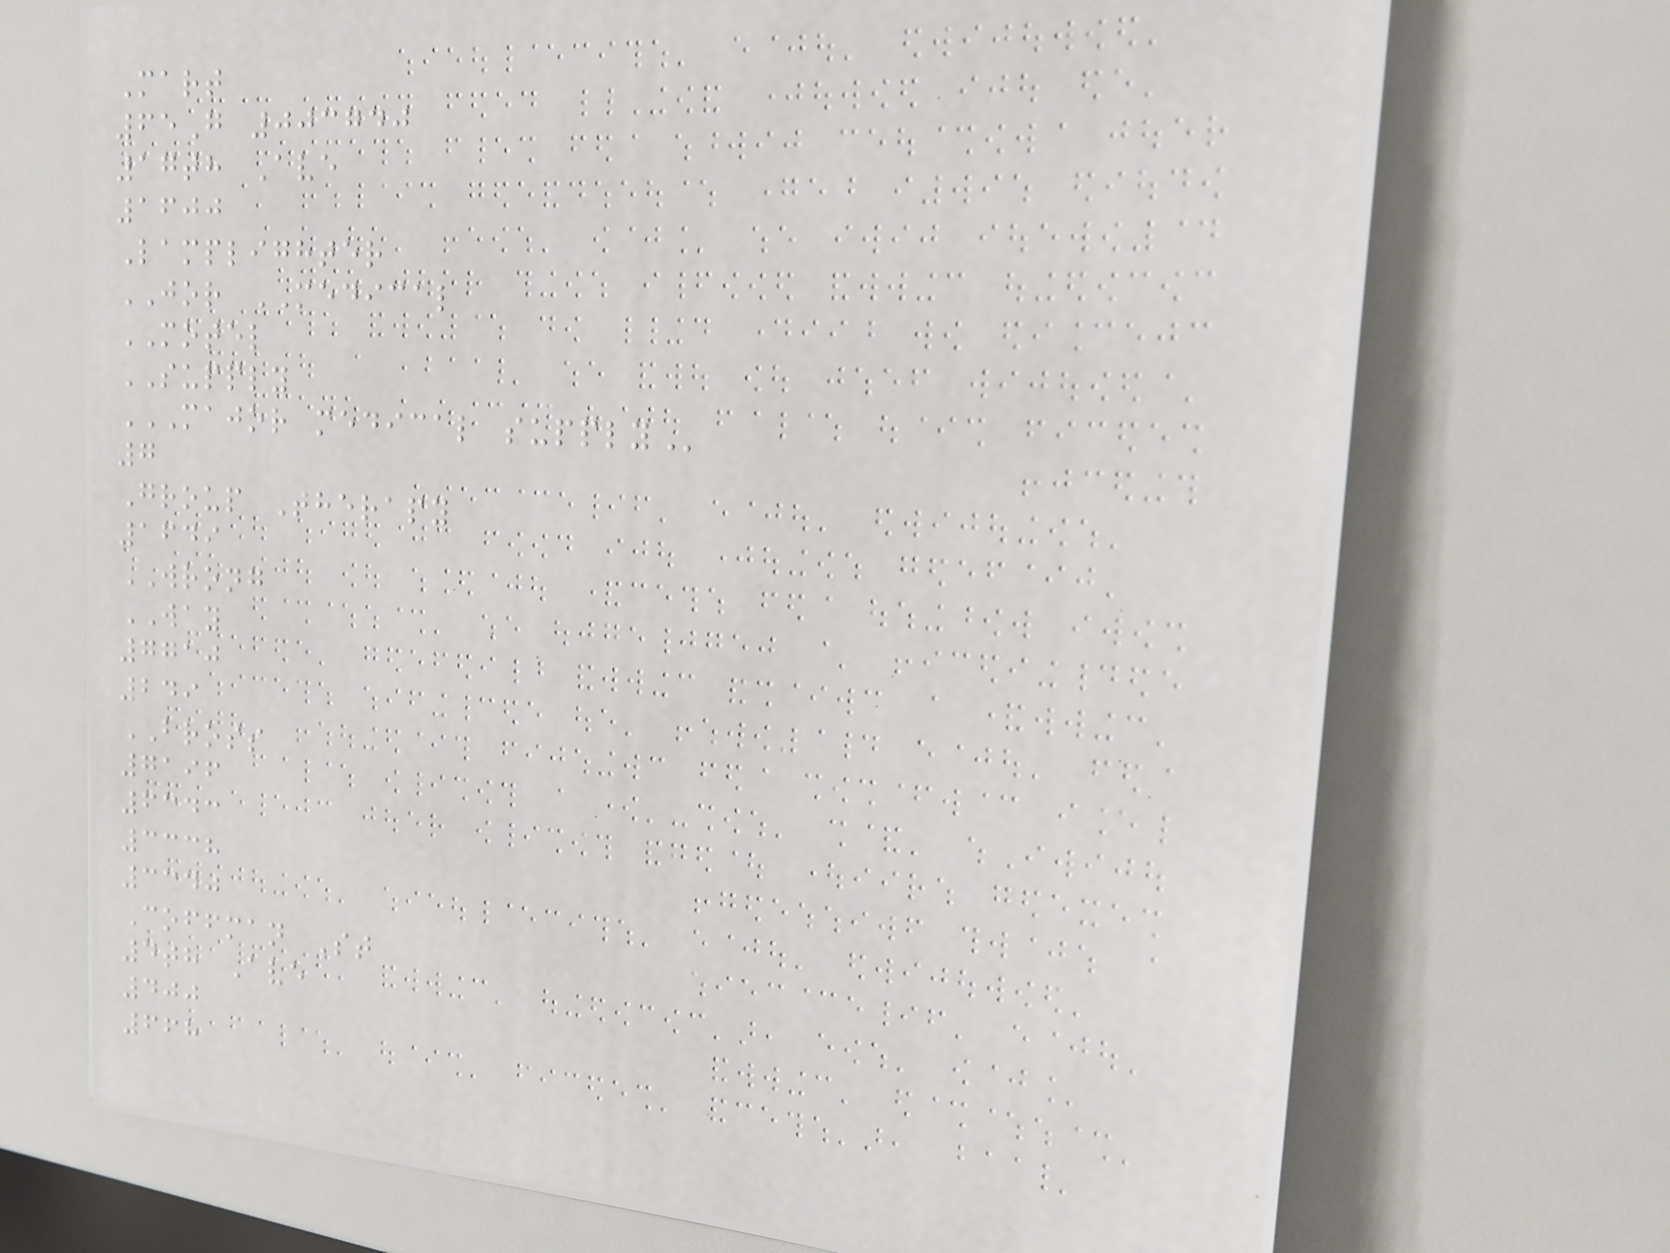Mart
65G 003740
17th Ave
1600
Lamplighter
JOR MEDICAL
MOTEL
SUPPLY
MAJOR MEDICAL SUPPLY
7
Group Therapy
1649
WRONG
WAY
7710
249
BROSS
7196
6343
3338
3340
Coffman St
4th Ave
400
668
